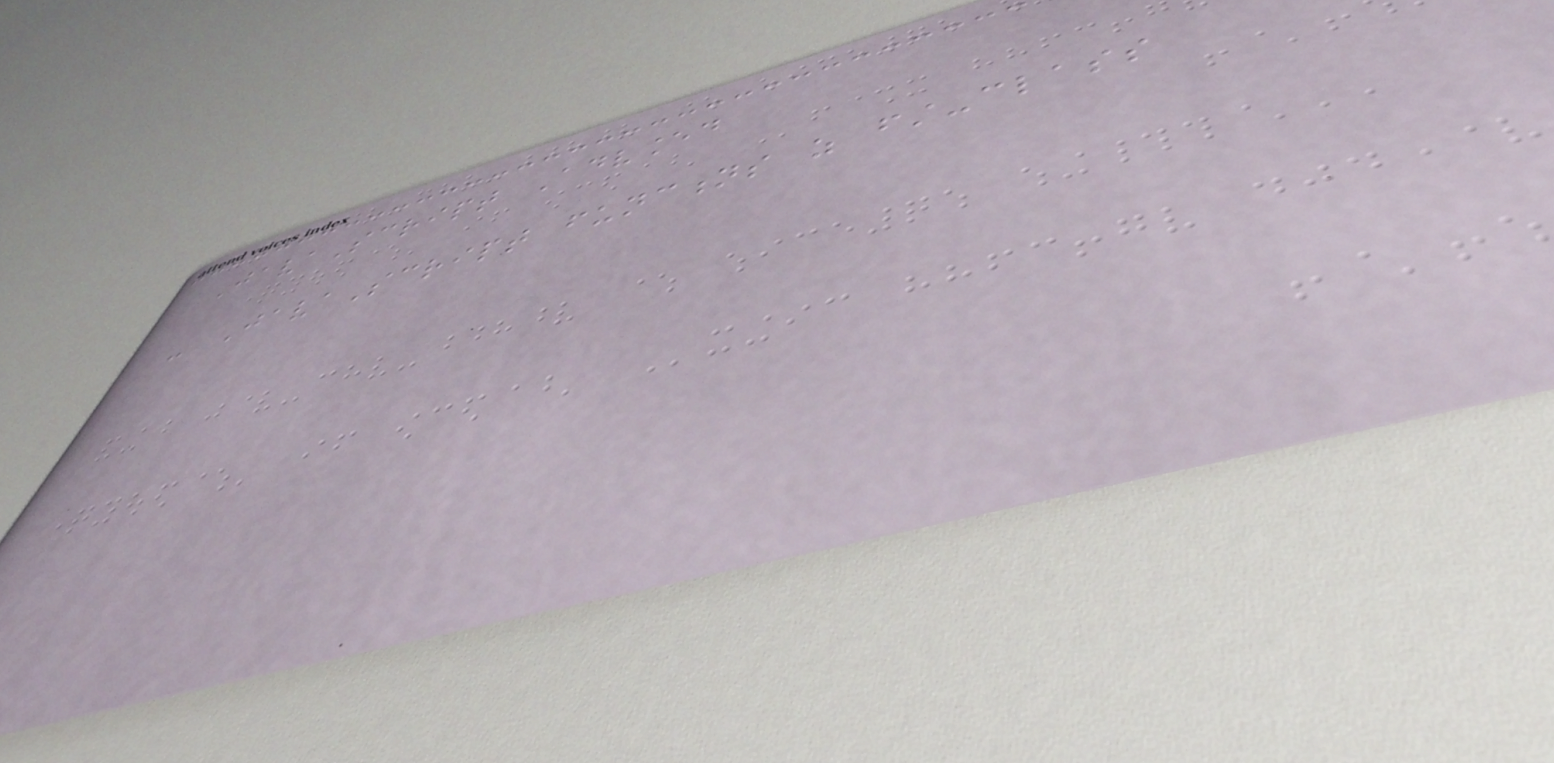JavaScript Advanced
- JavaScript functions as first-class
